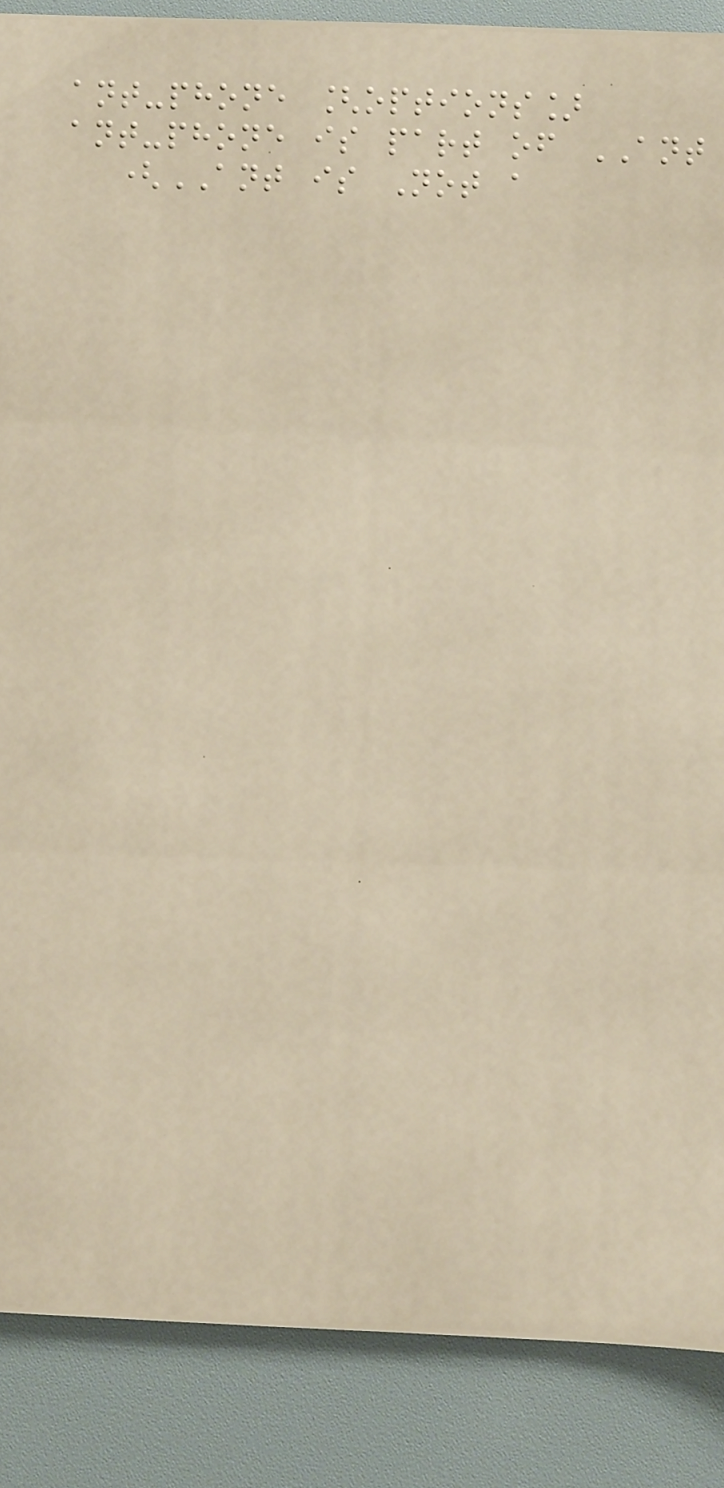ant-phone [options]
ant-phone is part of ANT
(ANT is Not a
